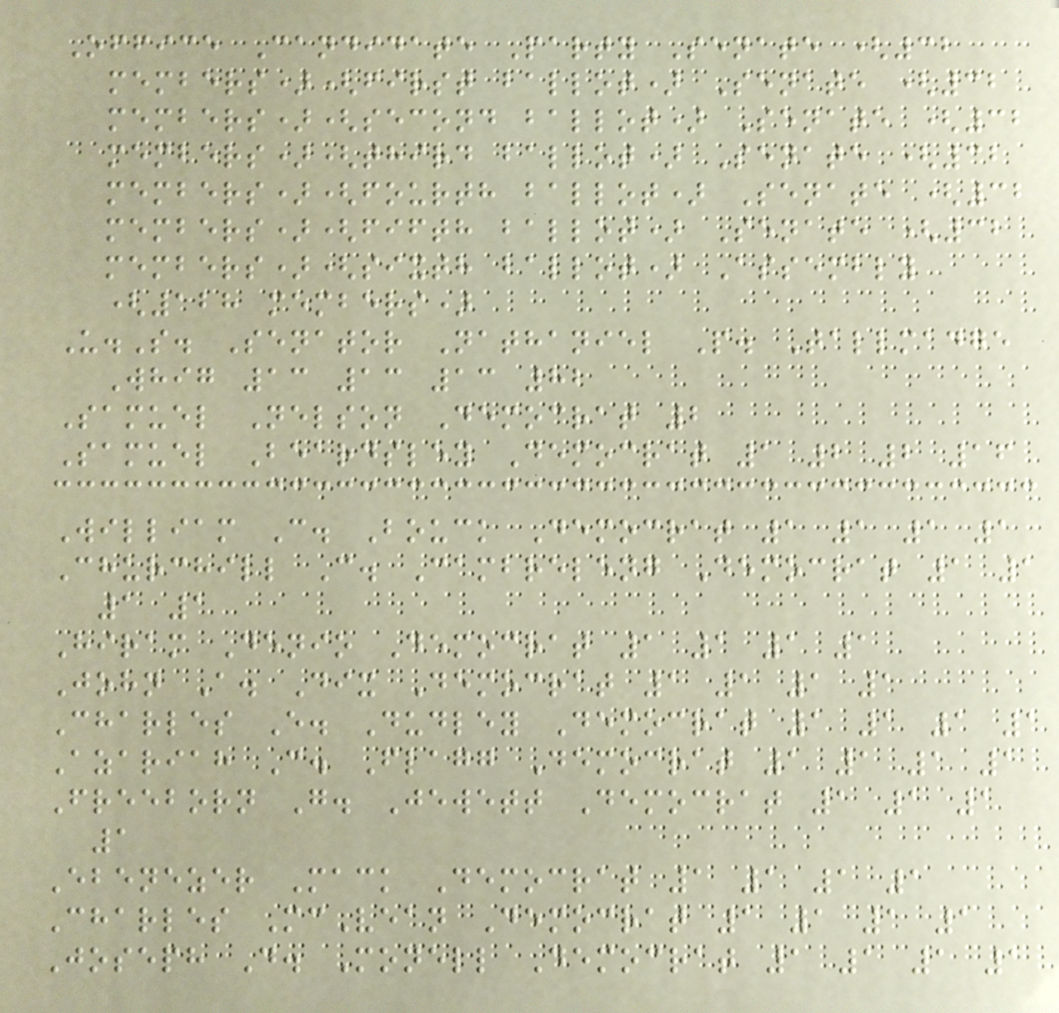Office Candidate Party Senate (32
members)(first ballot) Senate (32
members)(second ballot) Senate (32
members)(third ballot) Senate (32
members)(fourth ballot) Senate (32
members)(fifth ballot) Senate (32
members)(sixth ballot) Assembly
(128 members)
U.S. Senator Nathaniel P. Tallmadge
Whig 13 13 13 82
Samuel Nelson Democrat 2
Samuel Beardsley Democrat 1 2 2 16
William C. Bouck Democrat 1 1 1 1
Churchill C. Cambreleng Democrat 1 1
1 1
Hiram Denio Democrat 1 1 1 1
John A. Dix Democrat 1 1 1 1
Charles E. Dudley Democrat 1 1 1 1
Azariah C. Flagg Democrat 1 1 1 1
Freeborn G. Jewett Democrat 1 1 1
1
Ebenezer Mack Democrat 1 1 1 1
Charles McVean Democrat 1 1 1 1
Joseph D. Monell Democrat 1 1 1 1
